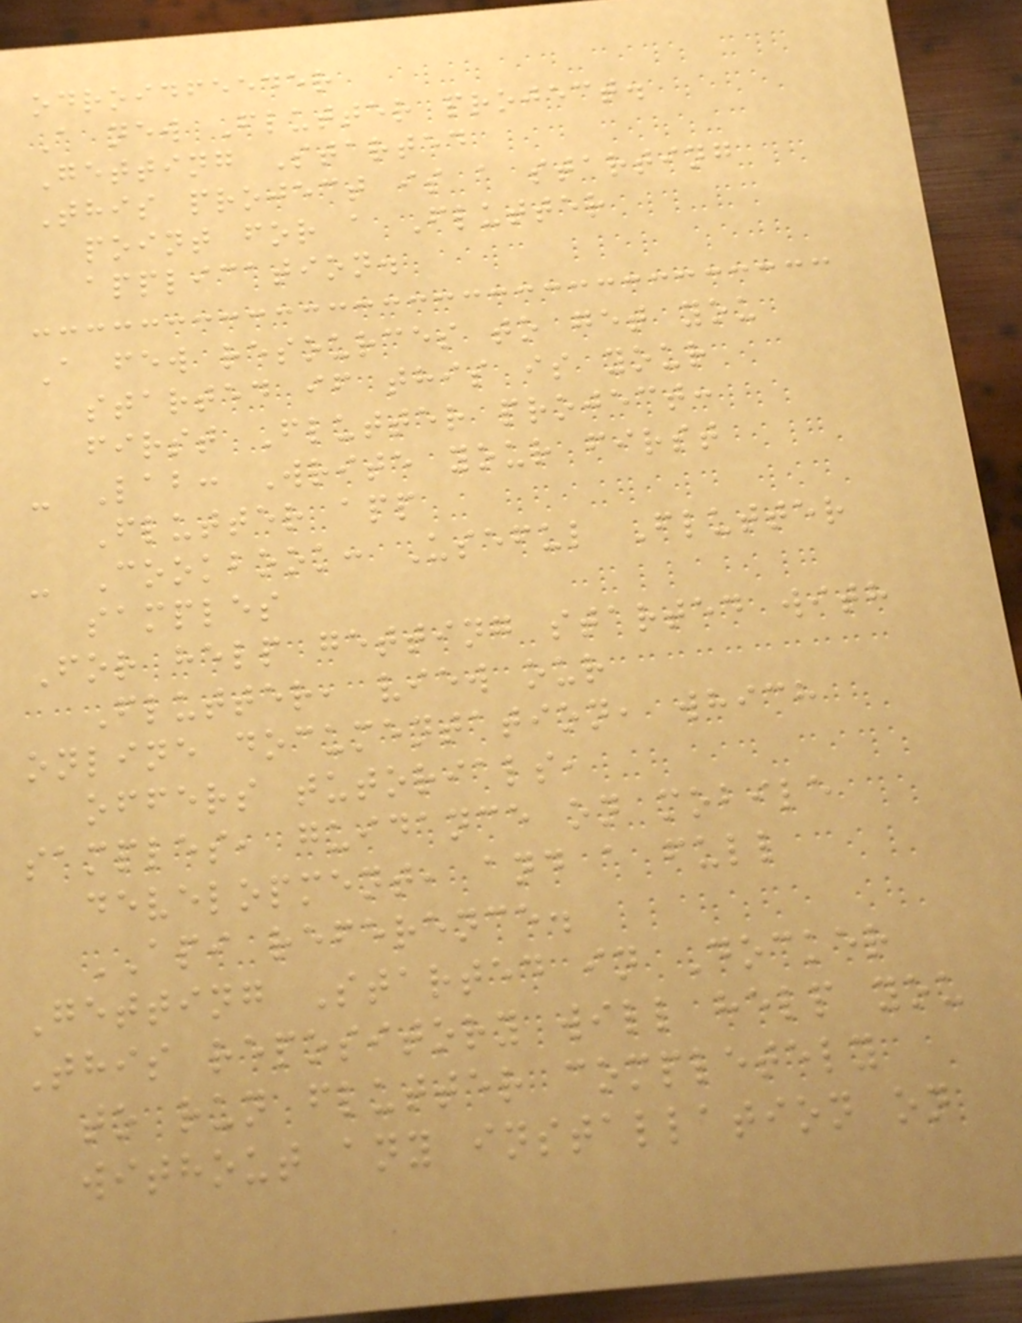odroidfeeder
A new Flutter project.
Getting Started
This project is a starting
point for a Flutter
application.
A few resources to get you
started if this is your
first Flutter project:
- Lab: Write your first
Flutter app
- Cookbook: Useful Flutter
samples
For help getting started with
Flutter, view our
online documentation, which
offers tutorials,
samples, guidance on mobile
development, and a full
API reference.
Getting Started in Docker
This repository will help you
to run flutter completely
without any installation on
